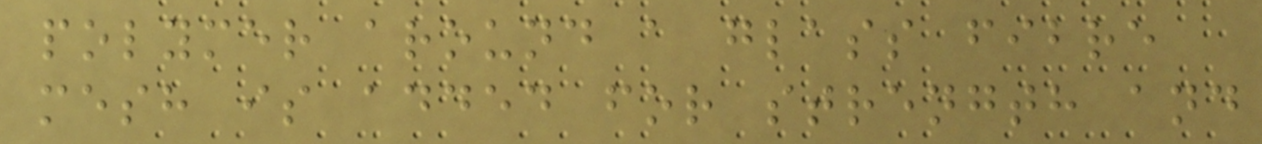polymer around a glass fibre
mesh is added for strength and
